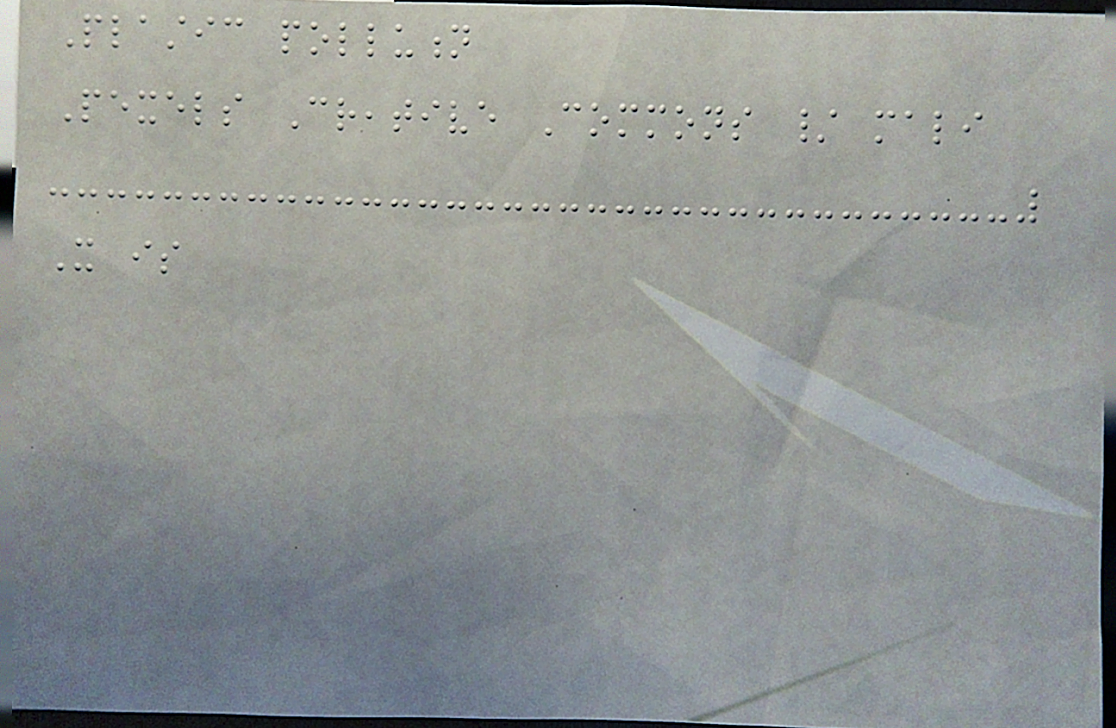Plastic pollution
Pexels Creative Commons / mali
It is
